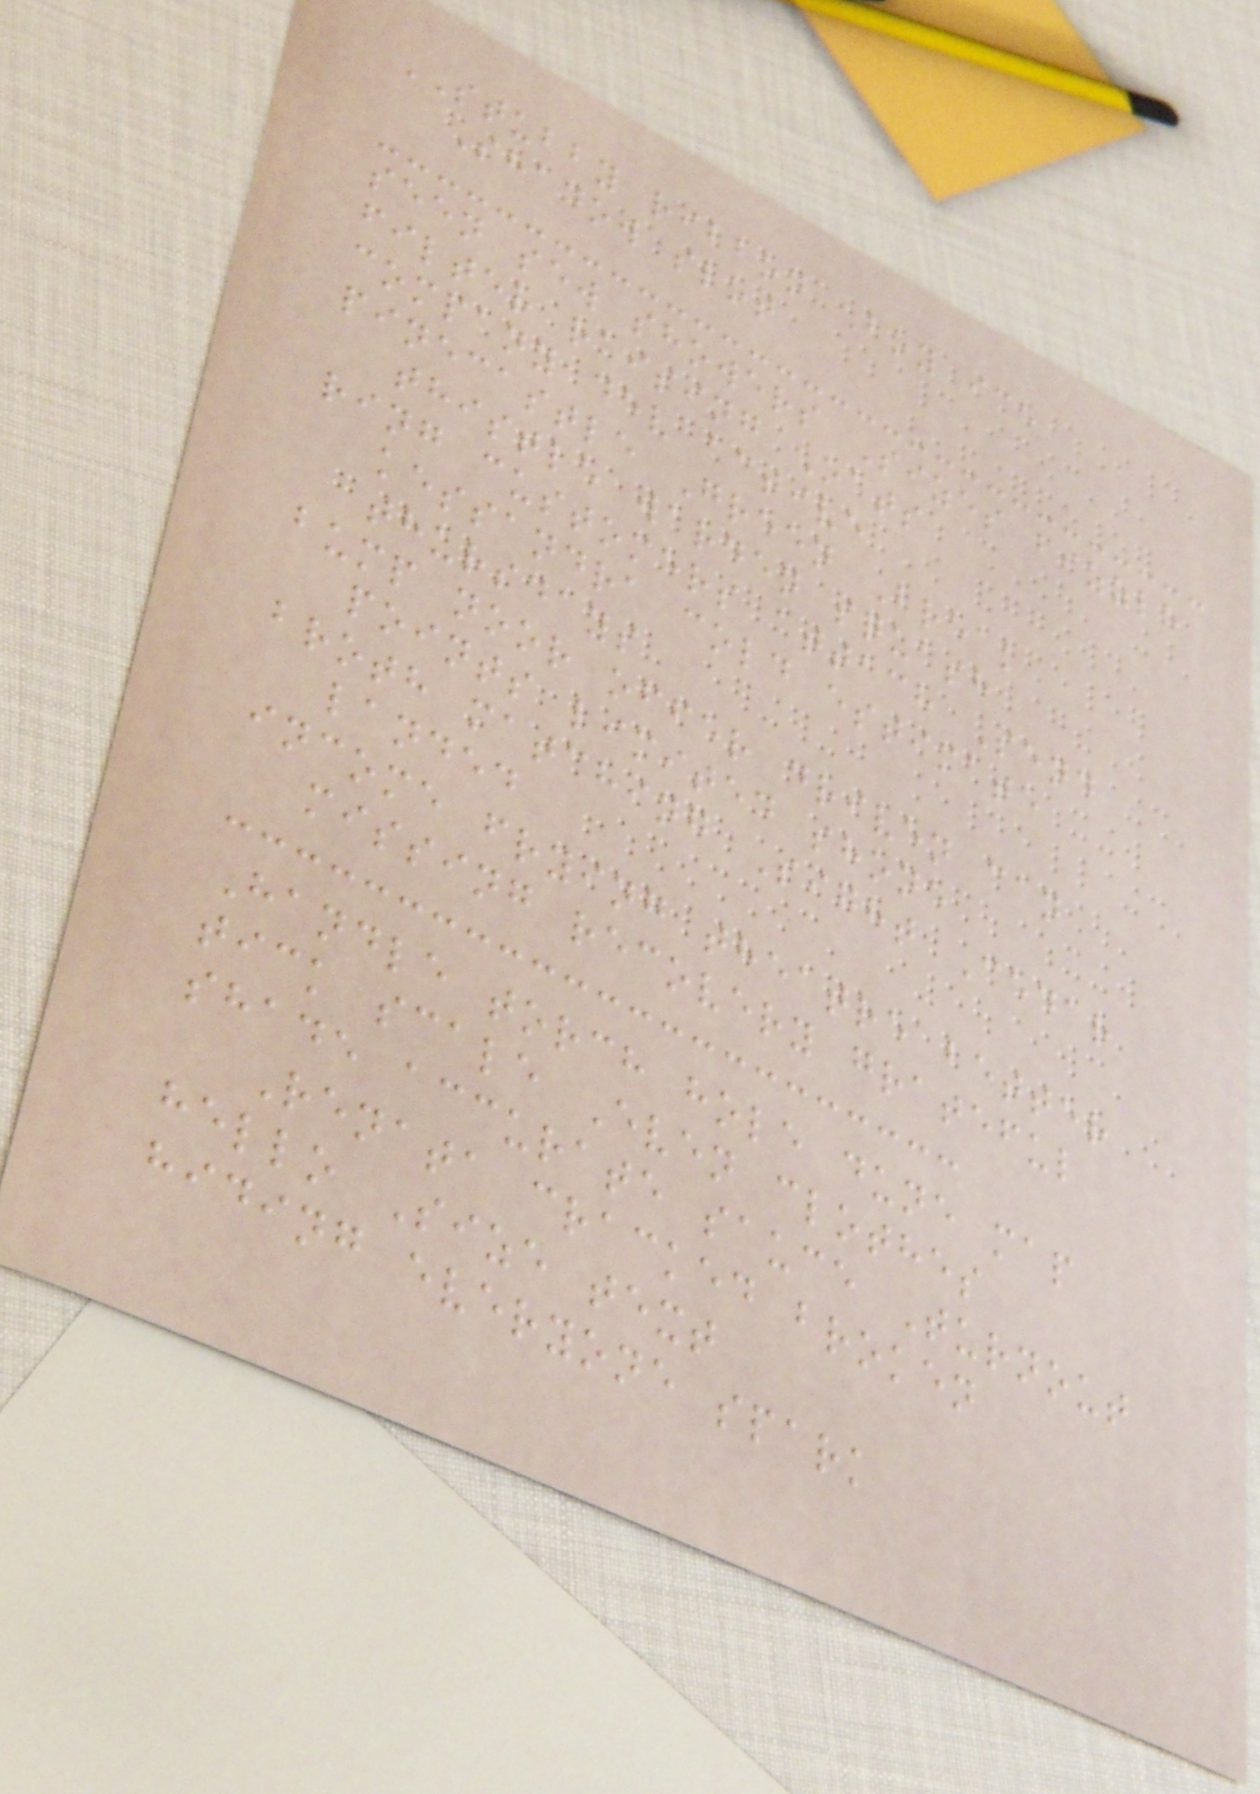STUBBY ribbon Boy ice
Shadow slot
seen sew showers Sizes fizzle
filter raising Oats
company dev active
pinecastle Green Break
thistle warden squash
ring customers attach Send
kessandra cold estimate
thursdays
bump noor offer driven can
points limited shone
broth matching Sight Cedar
landed
income frying theatre better
missing recovery grateful
Handle torch hole dune map
tick scale Even clothes
shade accurate sauce Turnout
Renata cracked broken
hello Size text
hiding everyone spark
